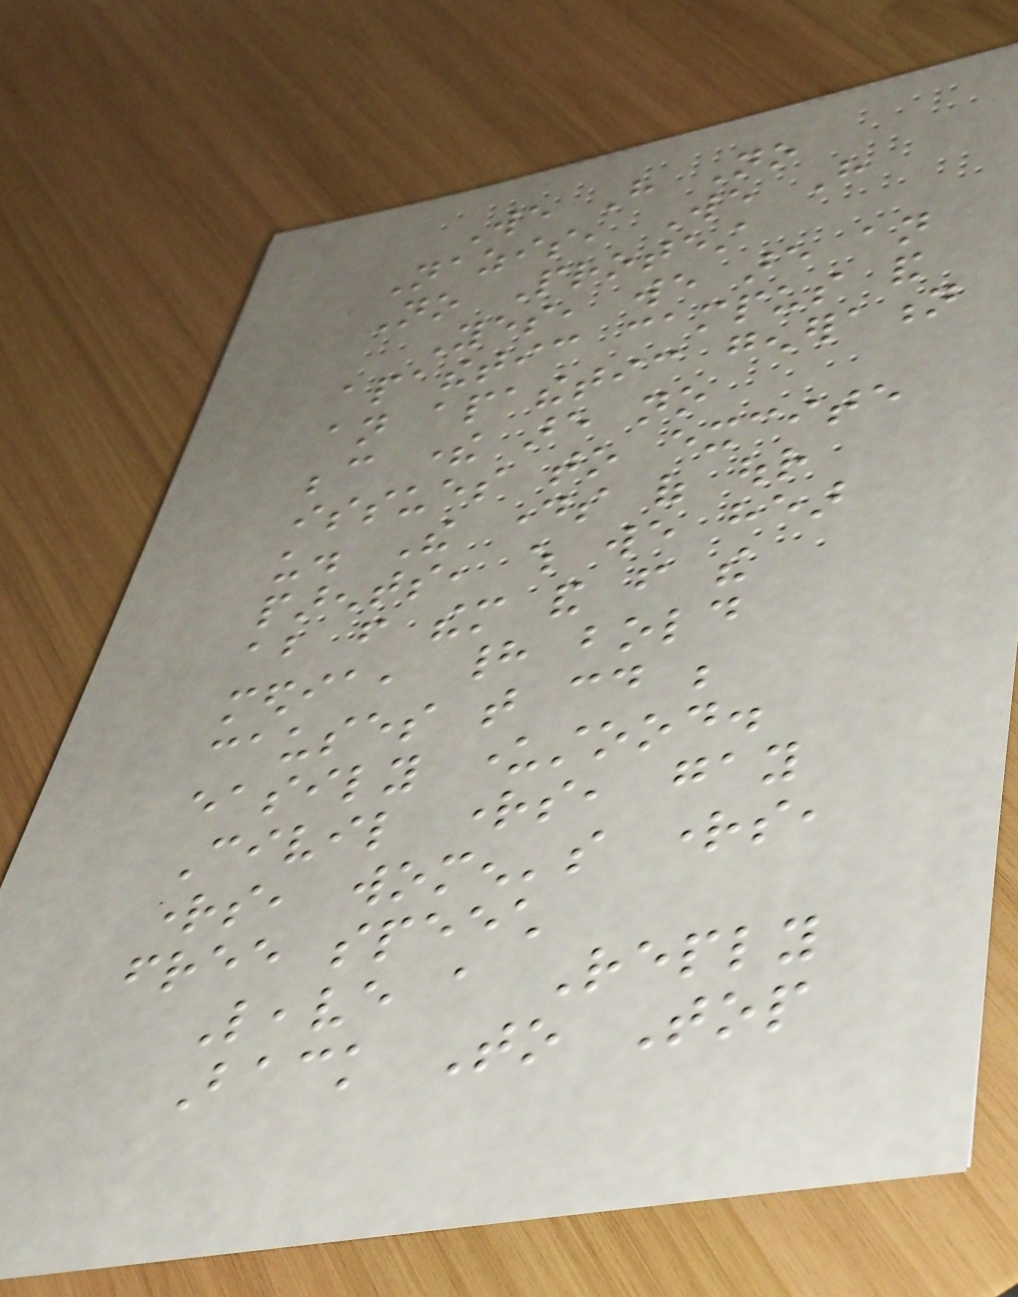We Have No
Nazis, We Have
No Protest
Yes, we are an
apathetic campus and
an apathetic generation
because there are no
issues to excite
us. The days of our
parents, which we hear
about from them and from the
media, had bold
causes that could be
easily understood.
Civil rights, gay
rights, women's rights,
free speech
Leave a Reply
Back To Top
